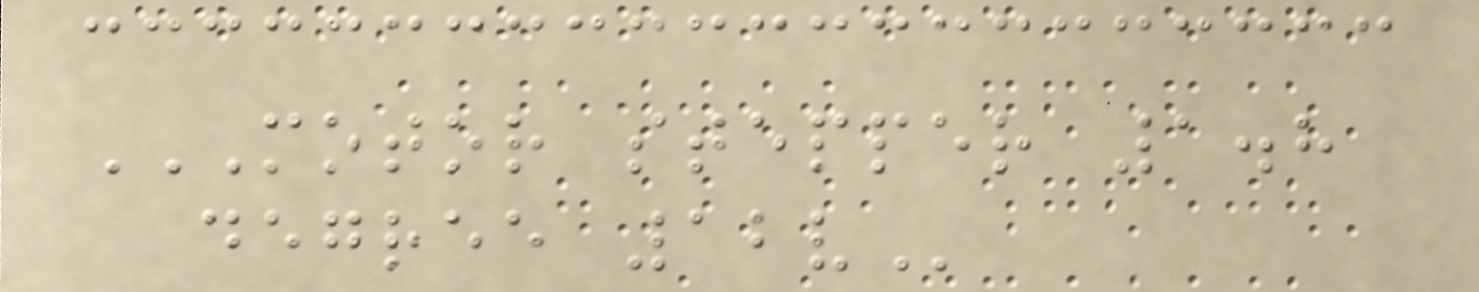MOTOR STEPPER 1.8
DEGREE 12V
